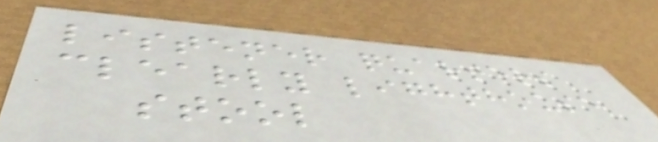listener quarters
clearly lighthouse
stool
